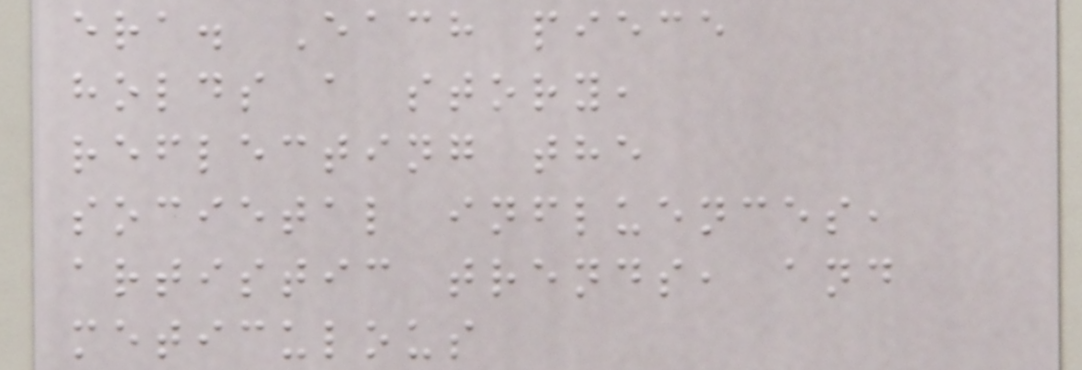era. Each piece
holds a story,
reflecting the
societal influences,
artistic trends, and
meticulous
